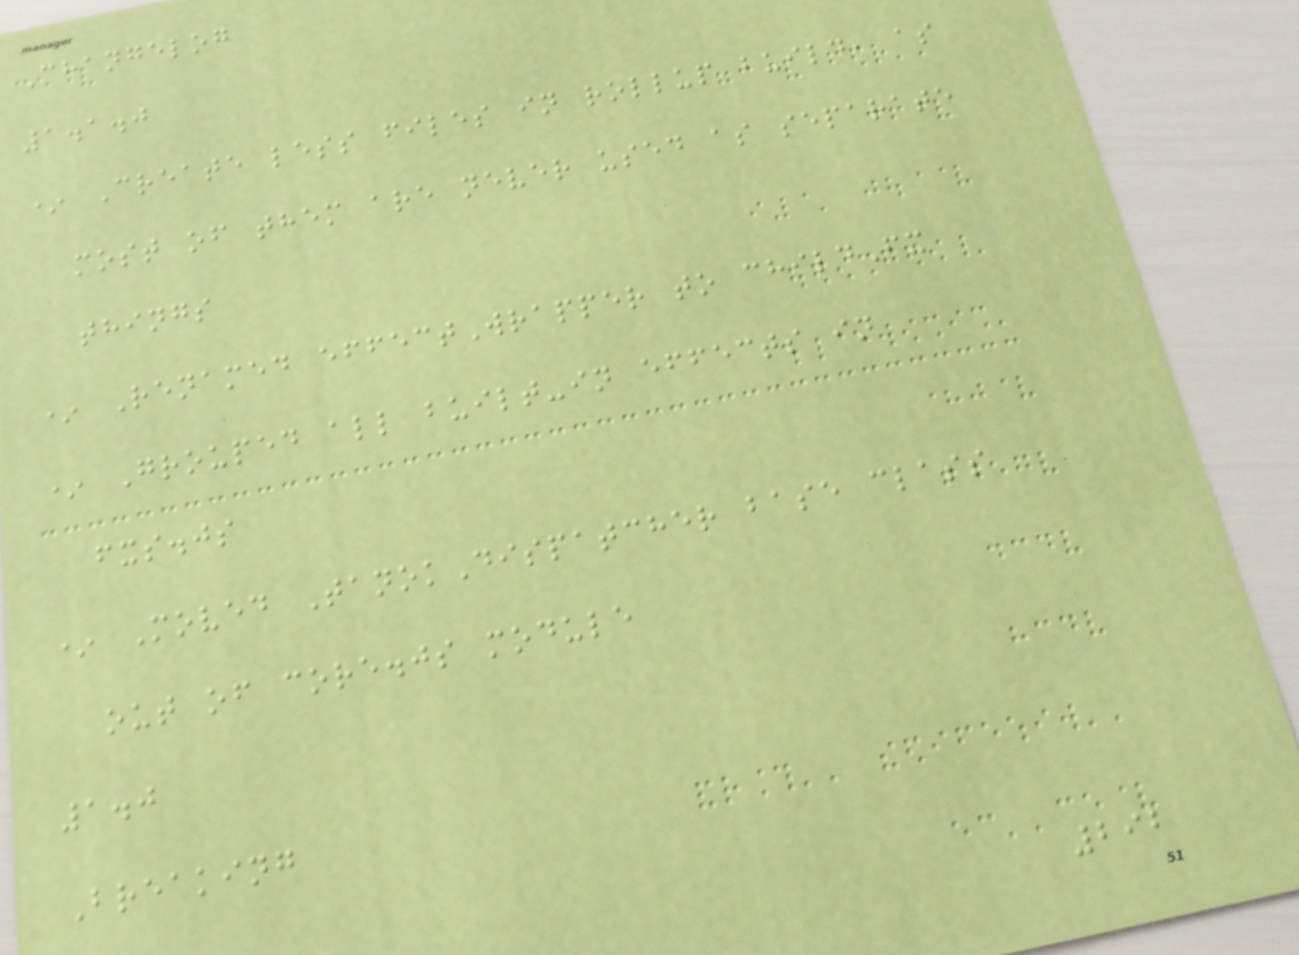Changelog
1.1.0
* Create less files in rollup build, as
most of them are never used as separate
things
* Renamed effectWrapper to childFx
* Grouped all built-in effects in
fxs.js
* Moved TanokDispatcher base class
out of core.js module
1.0
Breaking
292
